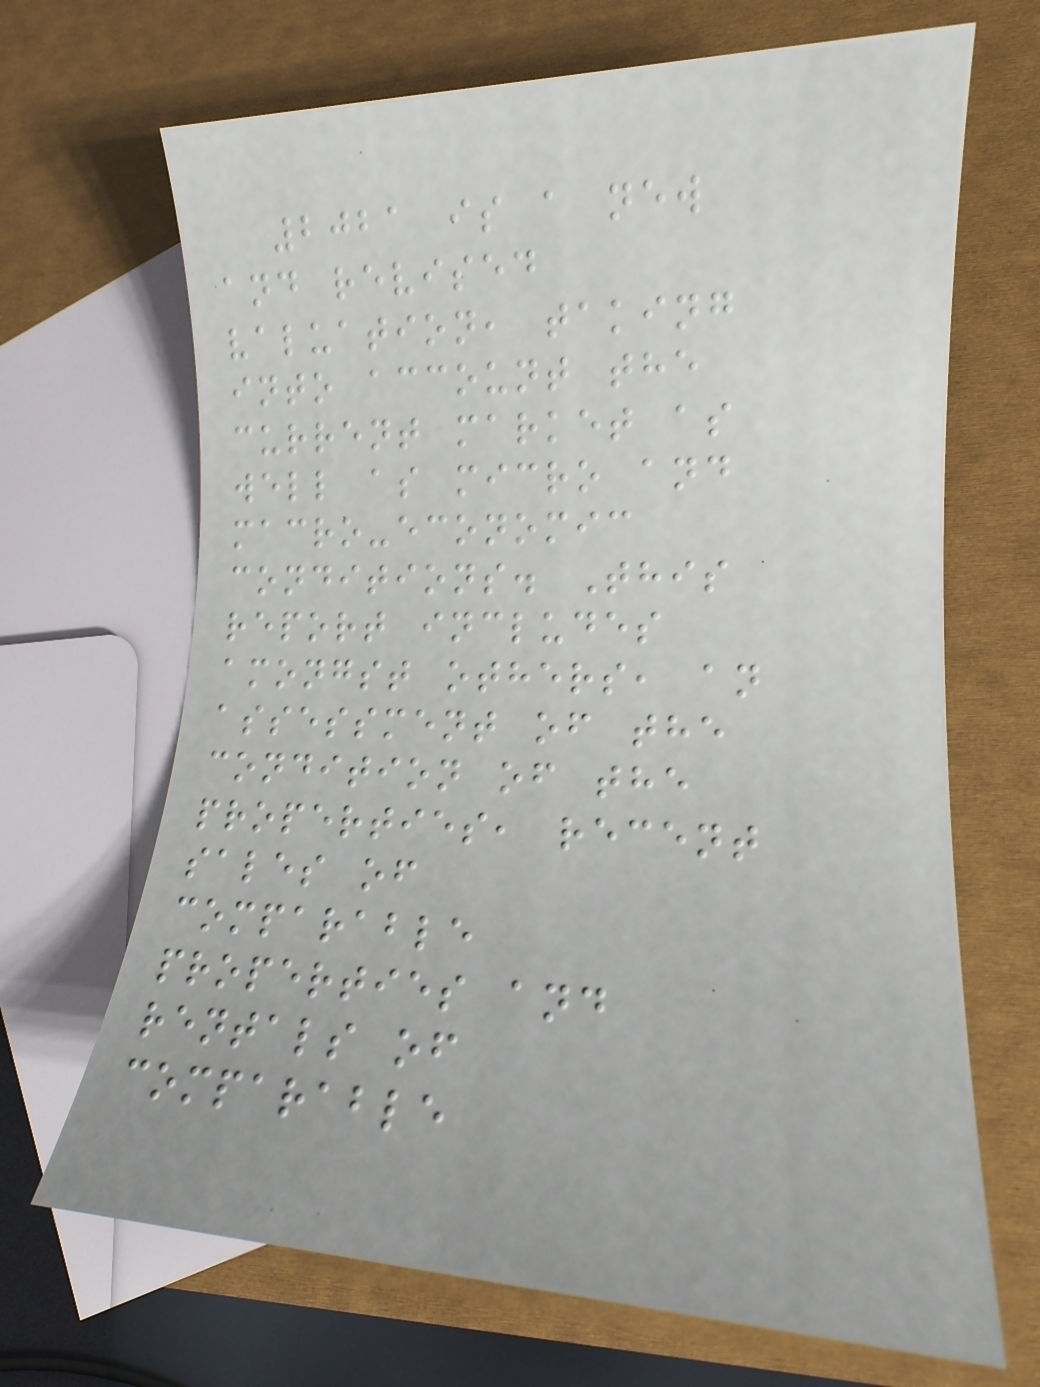2021 is a new
and revised
valuation, taking
into account the
current market as
well as micro and
macro-economic
conditions. This
report includes
amongst others, an
assessment of the
condition of the
properties, recent
sales of
comparable
properties and
rentals of
comparable
